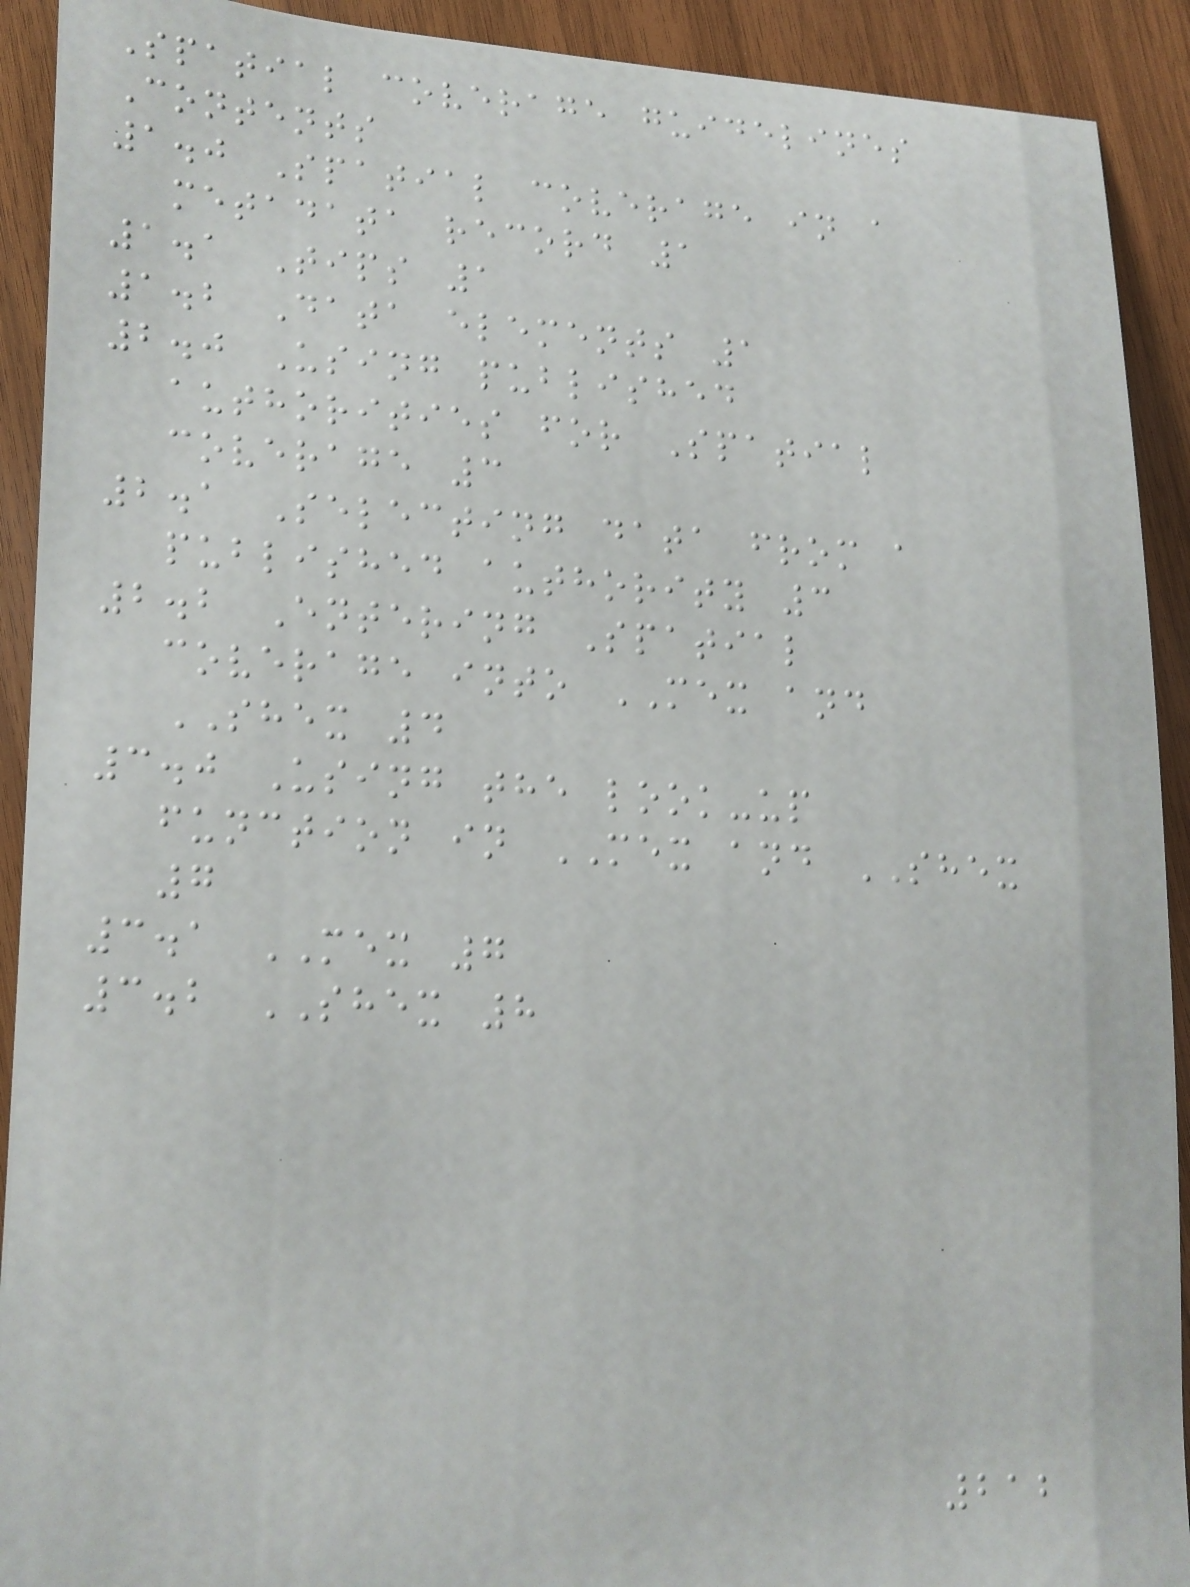Spatial coverage guidelines
Contents
1.0 Spatial coverage in a
metadata record 1
1.1 Tips 1
1.2 Data elements 1
2.0 Using published
authorities for Spatial
coverage 3
2.1 Selecting data from a
published authority 3
2.2 Entering Spatial
coverage into MEX and
SHEX 4
3.0 Using the look-up
function in MEX and SHEX
7
3.1 MEX 7
3.2 SHEX 8
212
